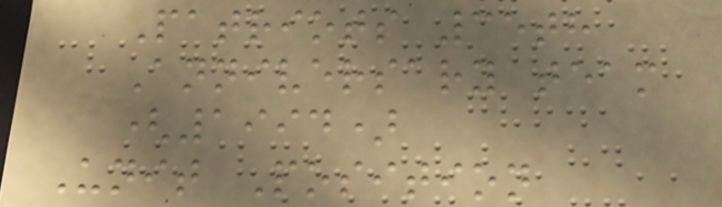Patriots 35th
Anniversary team
(1994)
Unit Position
